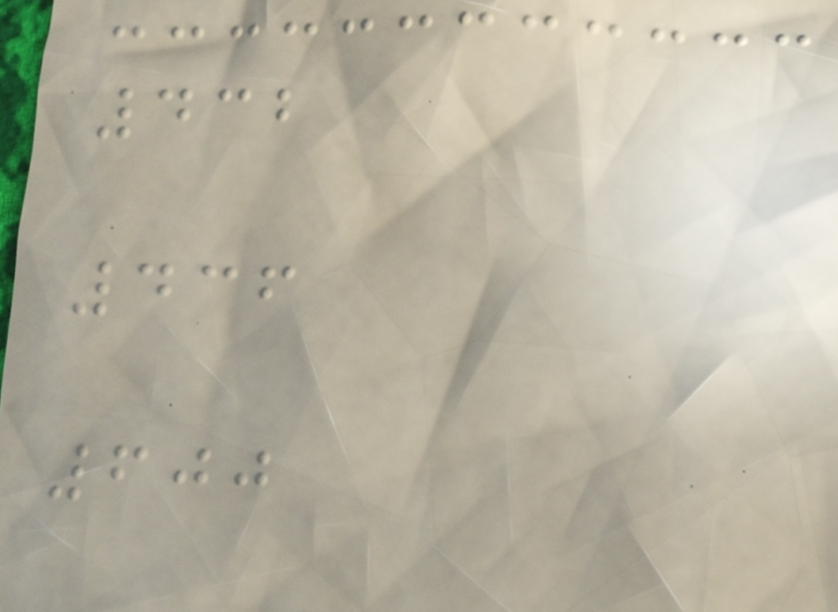432
436
600
